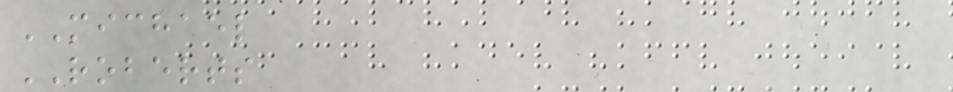MICHAEL
ROBERTS
